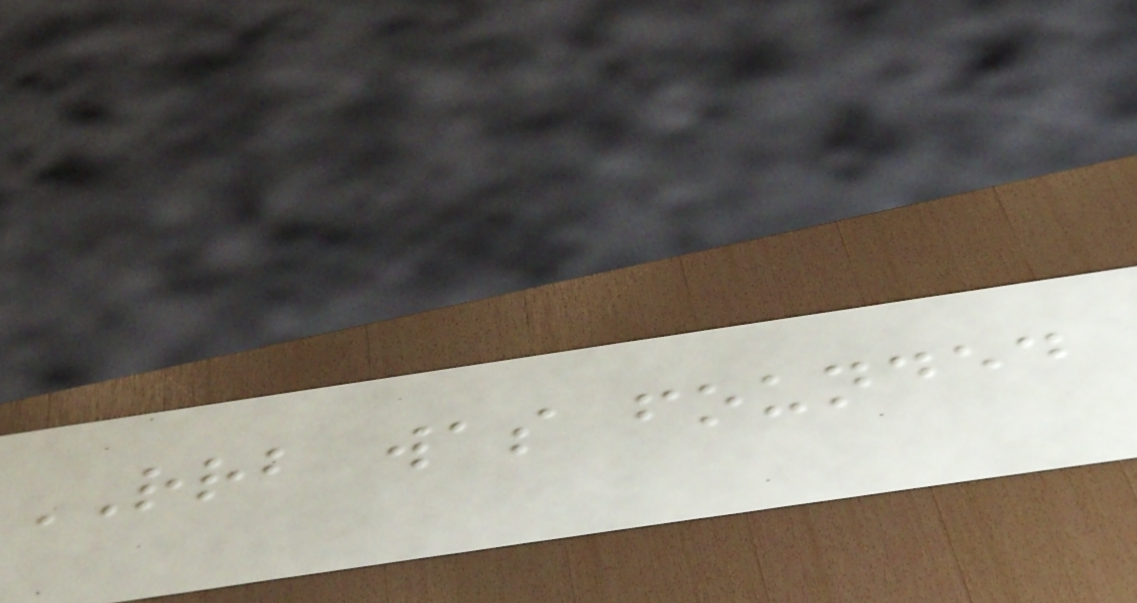RRB was founded
